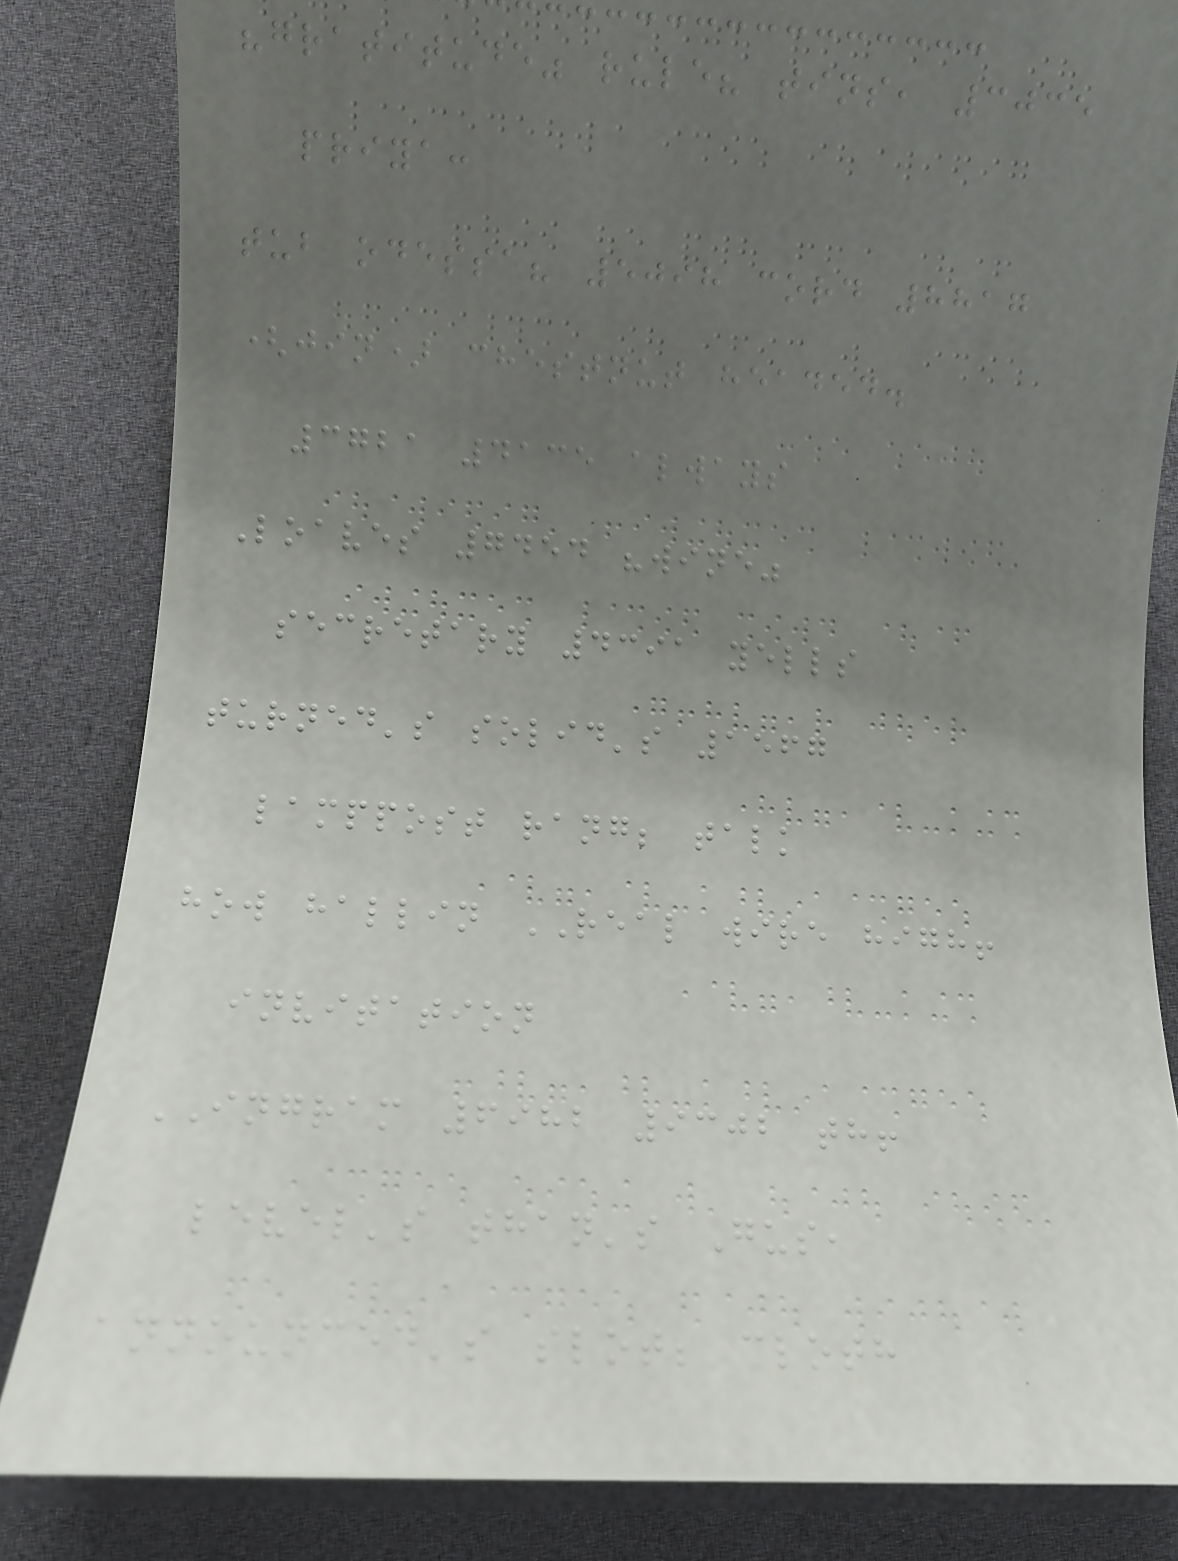"gratitude" rule? tins, 3035
priya:
tub odessa? 5098 cord 8817
(jin) chestnut headed.
3721 4135 always
Loaves 7454 "wine"
secretary 4391 yells
turned's solid's 1567
lamppost rang; talk
how hallin REAL wire high!
invitation
INGRAM 6982 9302 th!
level's than's Gus,
announced's slot; cloth
